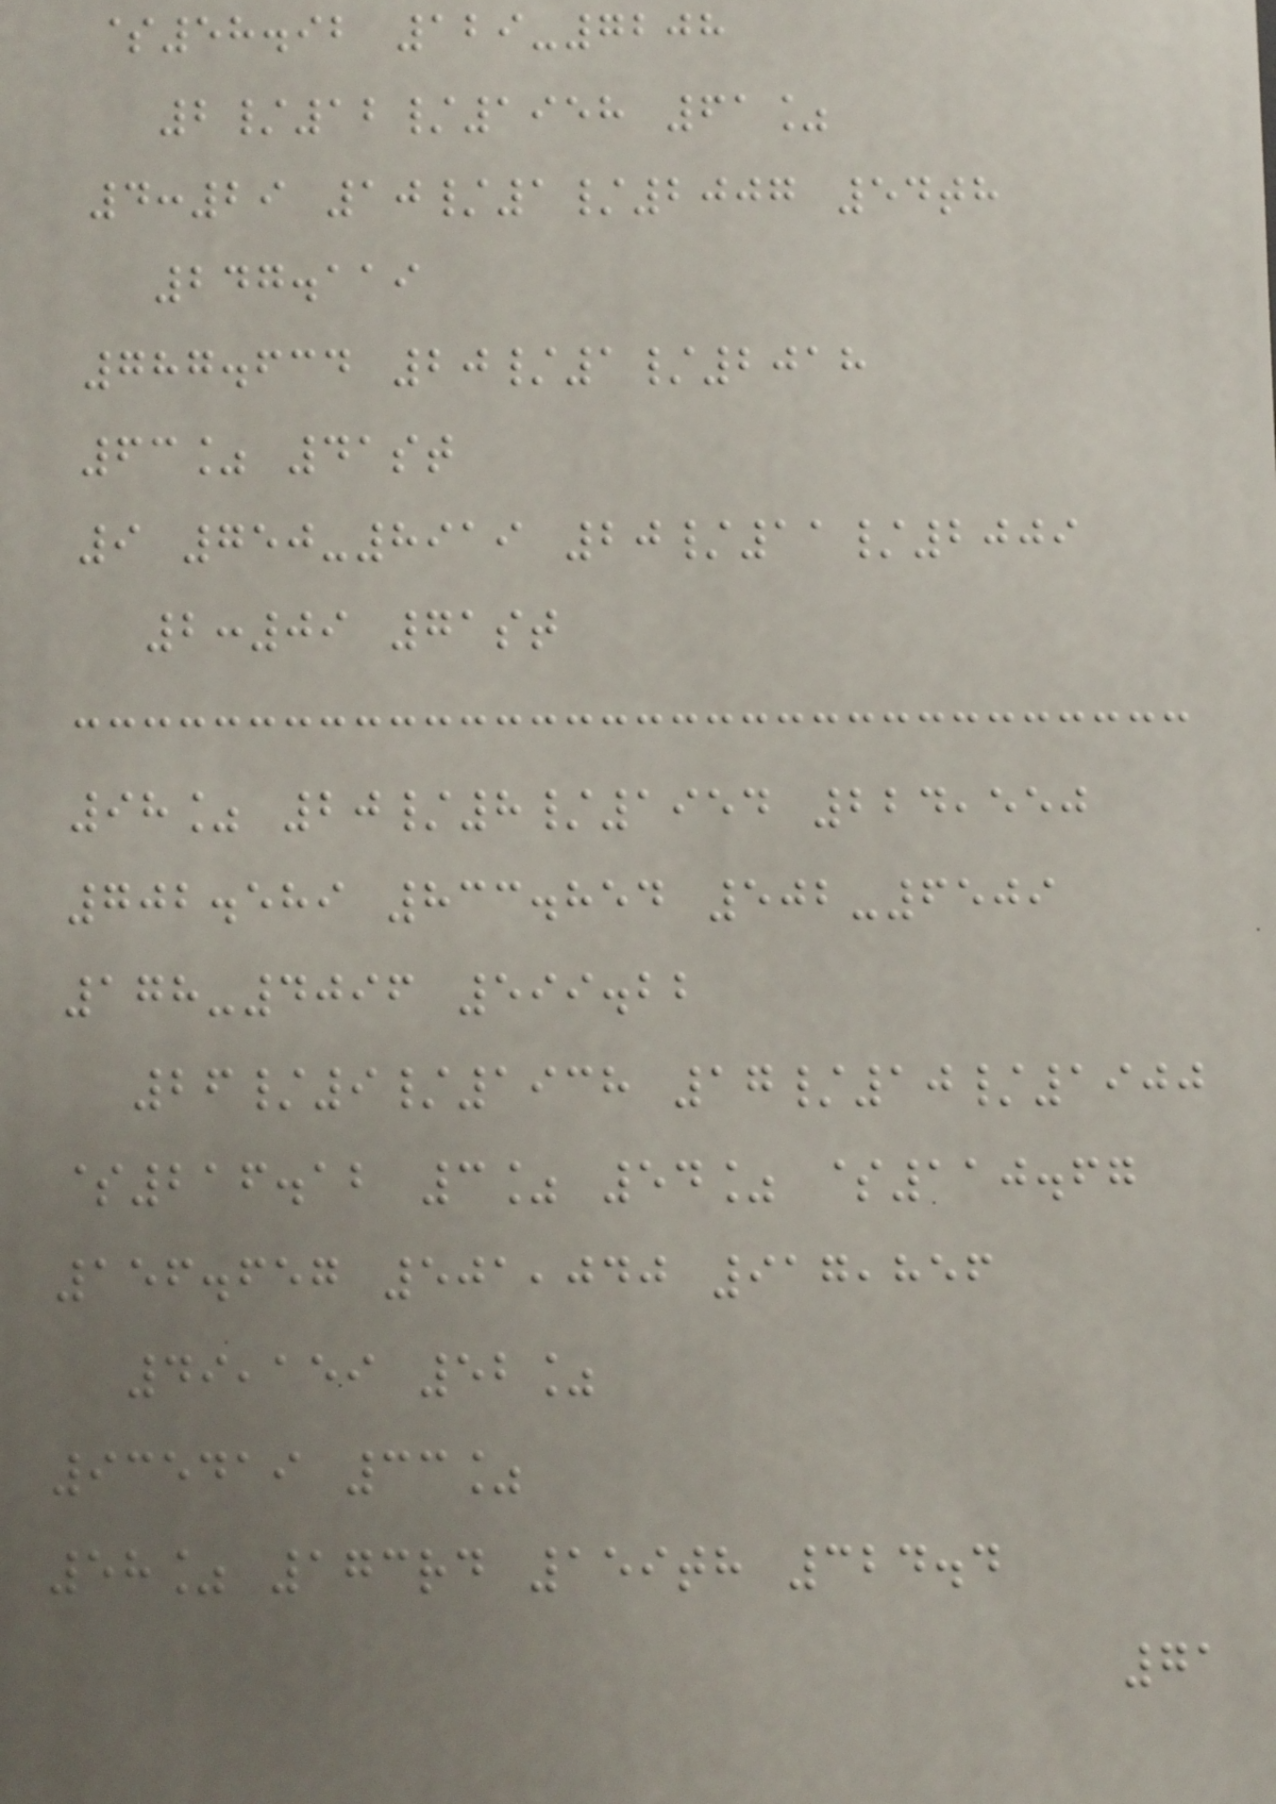$58.92 129-7208
2/12/1958 61%
4:29 10/1/2007 54th
247.119
787.634 20/1/2018
63% 41st
9 750-8919 20/11/2009
2:09 71st
98% 20/8/1954 224,550
702.589 833.854 502-6509
178-4096 599.22
26/9/1938 17/10/1900
$216.12 3% 54% $110.67
156.657 501,040 917,856
49,159 52%
935419 33%
58% 173rd 159th 324.4
71
